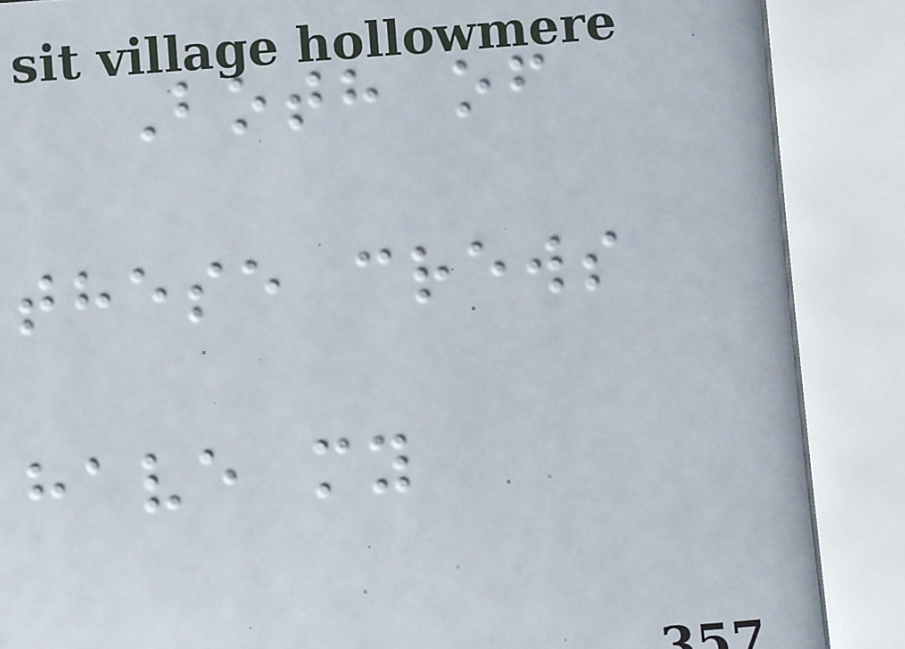Both of
these crews
have my
